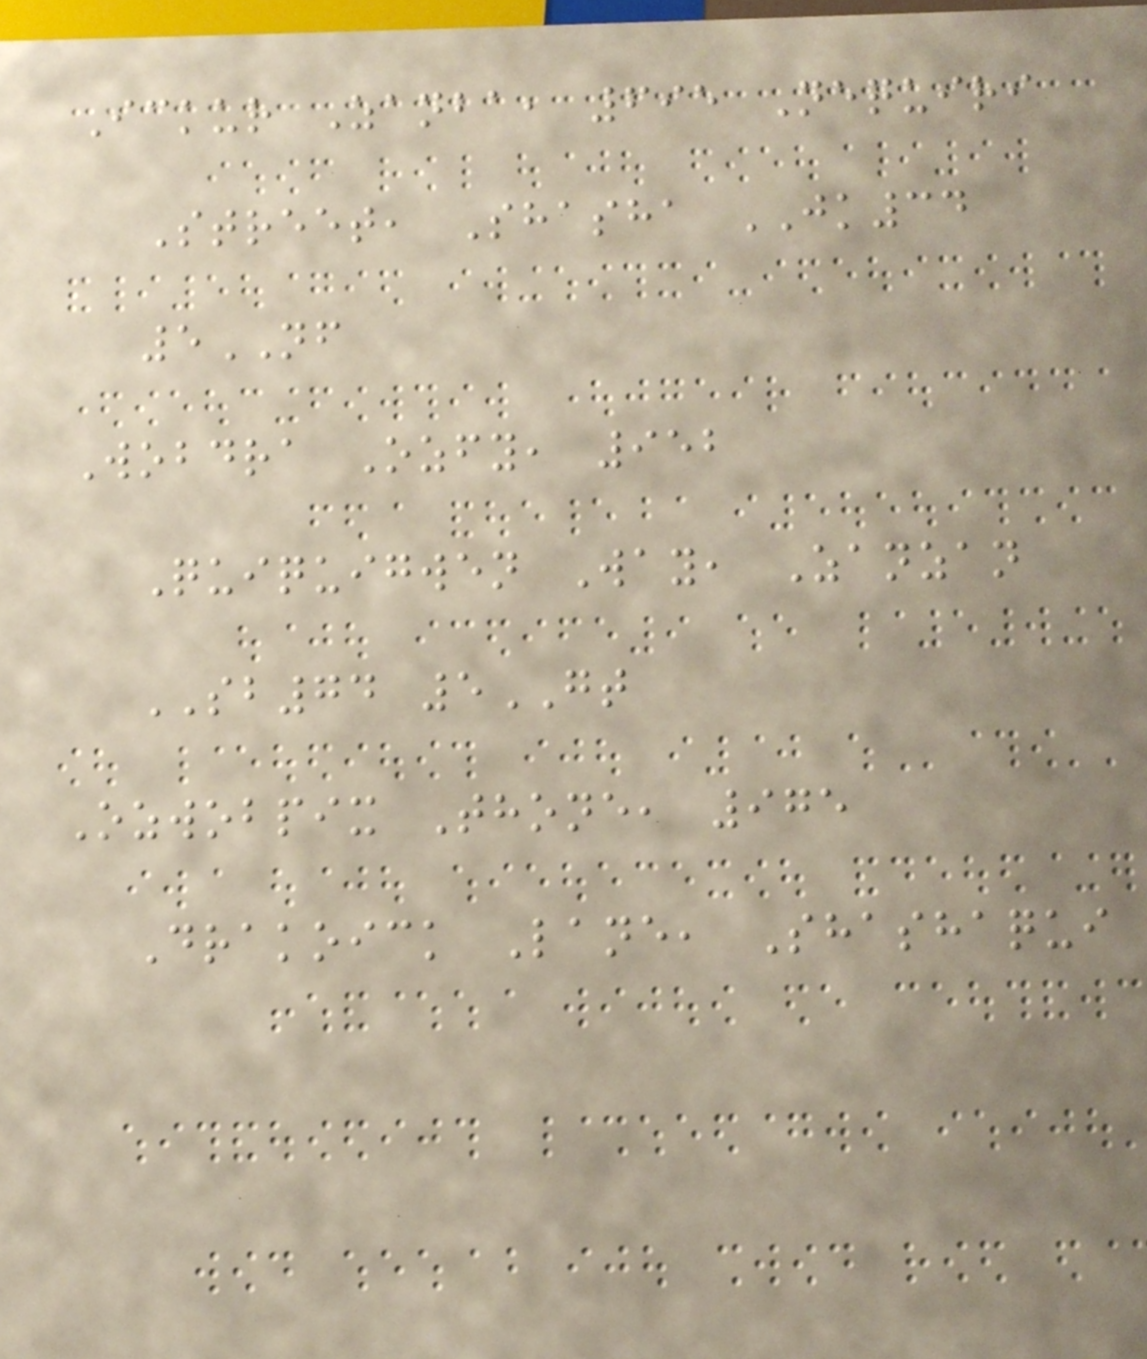Ickur Zanba, 695 Nequiri
Street, Shasha JK34
5NF
Wobdra Ozfy, 952
Quiquigwen Way, Zanzan
SB74 5GT
Ozwobpix Thone, 975
Drakoick Lane, Shashaqui
